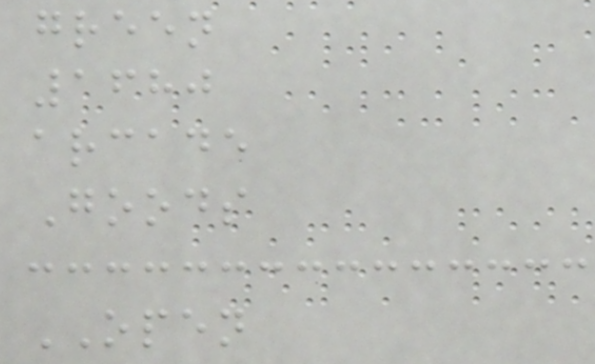green
1680
arcade
Goods
OPEN
